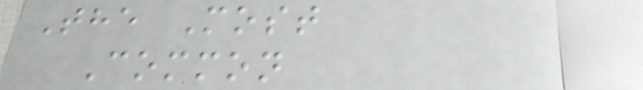The Most
Common
